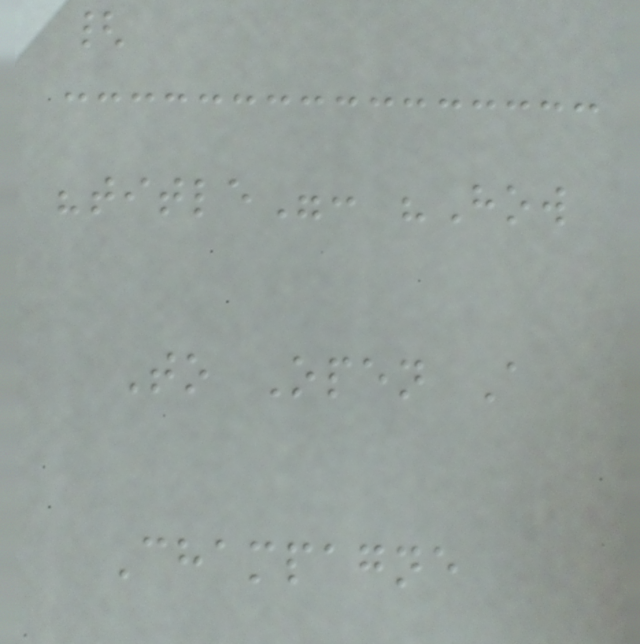{
"title": "How
To Open A
Champagne
